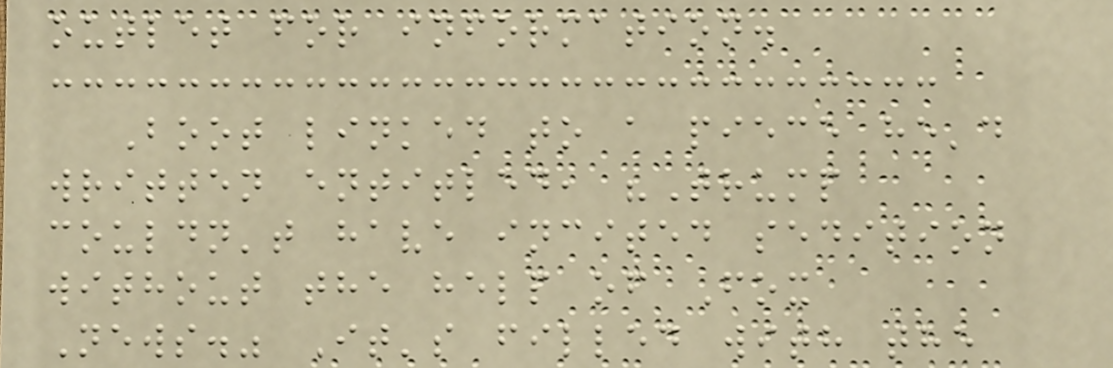outlet for information.
Boot linked to a piece he'd
written entitled, "Trump
couldn't have incited sedition
without the help of Fox
News." It's filled with the
